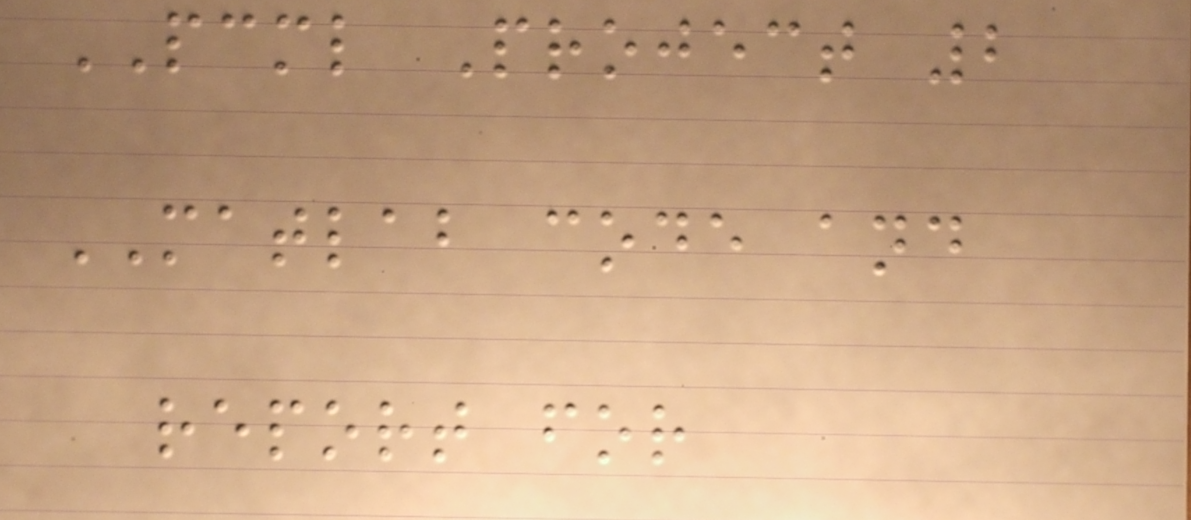PCML Project 2
MATLAB code and
report for
